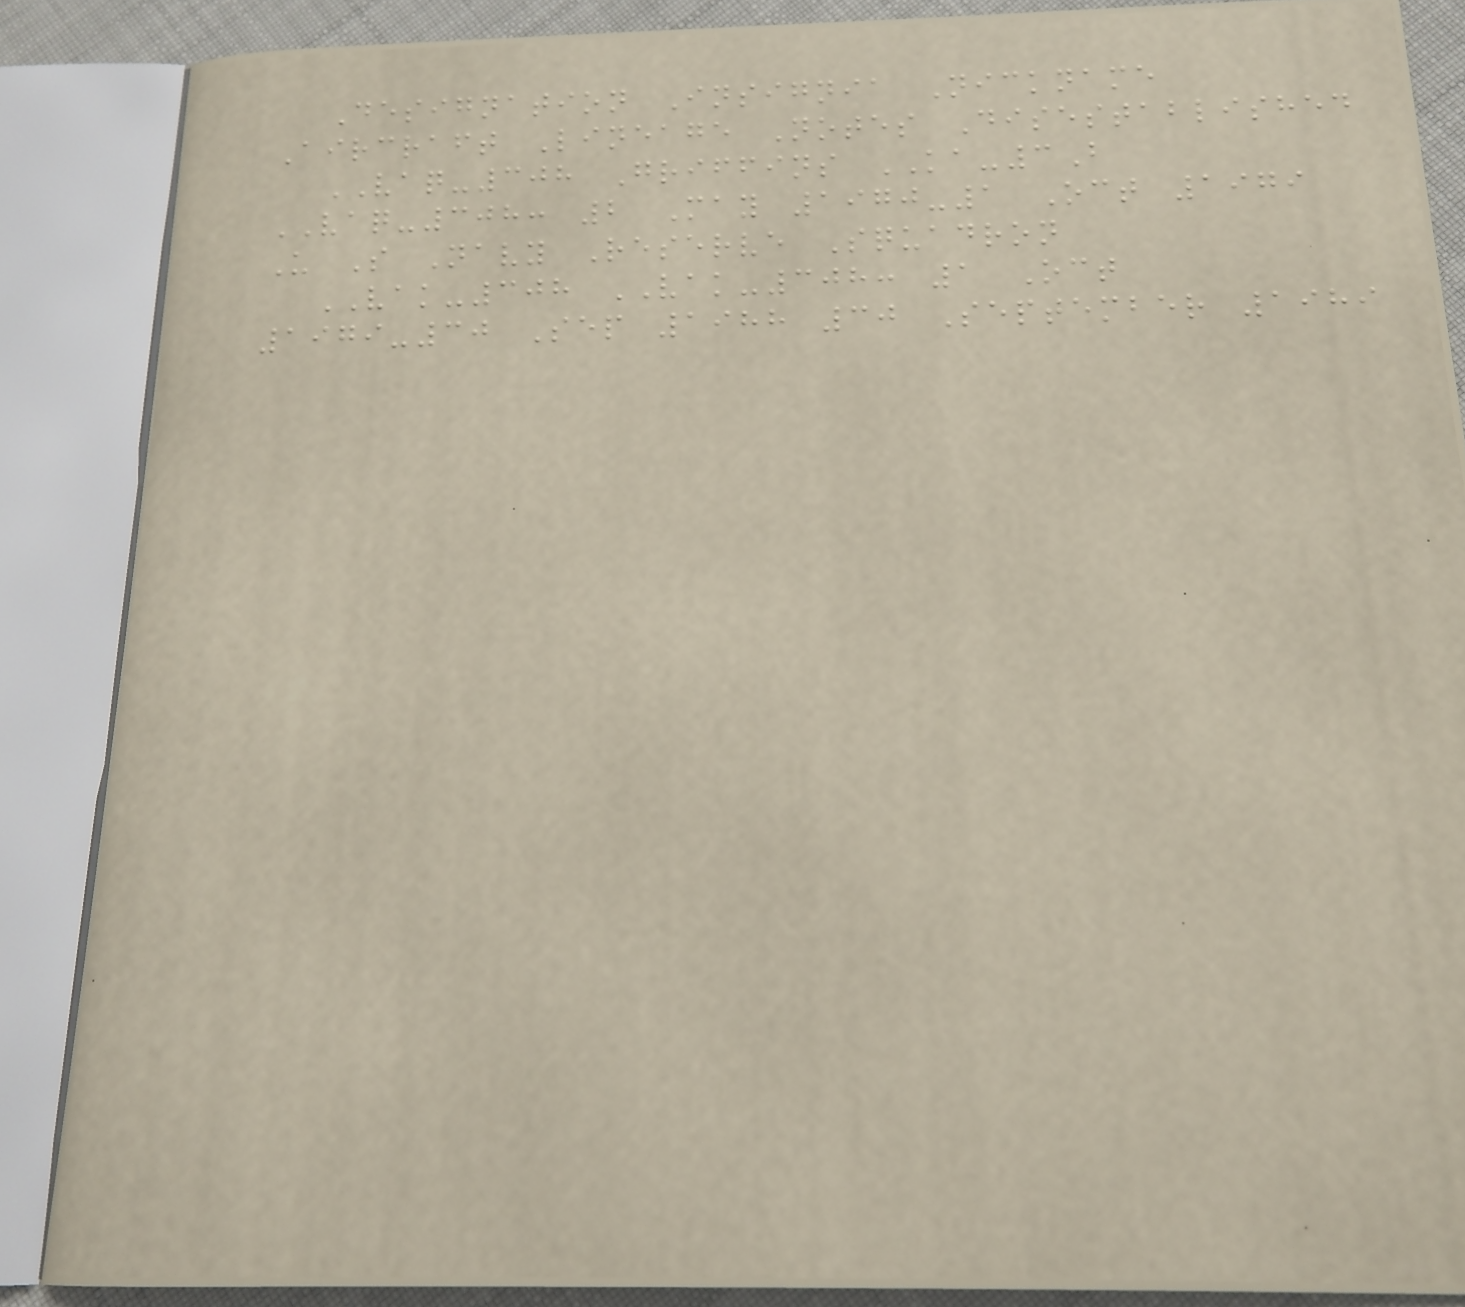Designation Insignia Nickname
Aircraft Lineage Notes Disestablished
VAQ-308 Griffins KA-3B
VAQ-308: 2 May 1970-1 Oct 1979
U S Navy Reserve Squadron
VAK-308 VAK-308: 1 Oct
1979-30 Sep 1988 30 September 1989
